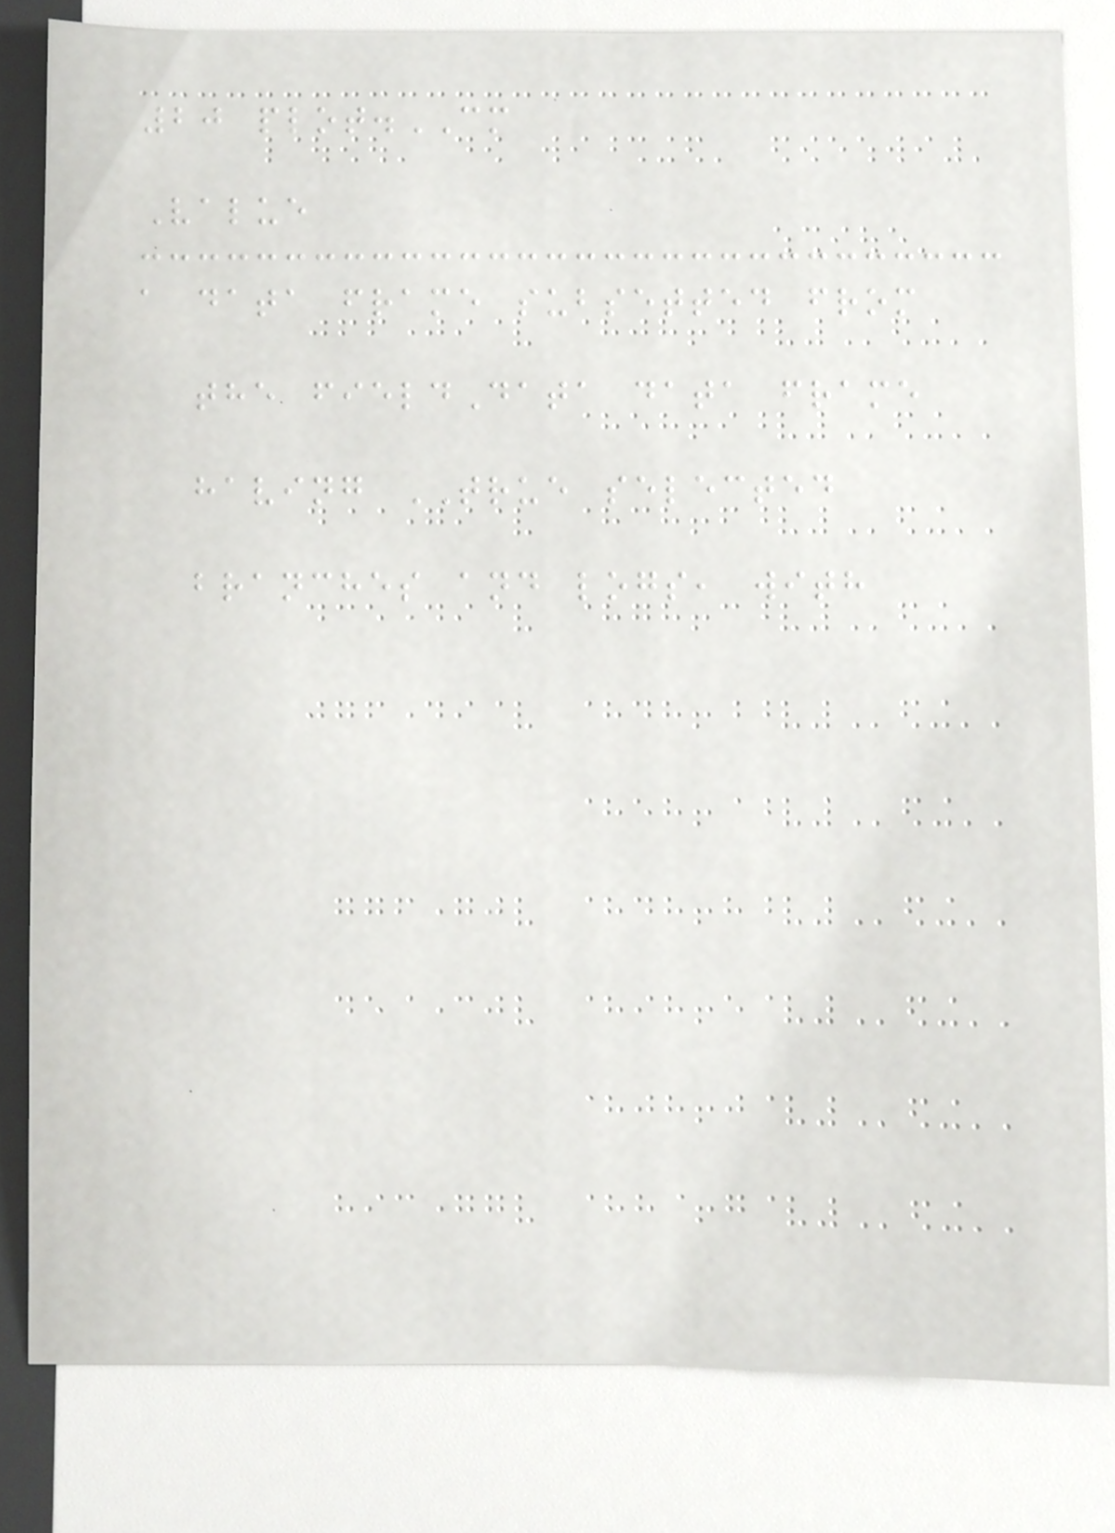20 plot.CM
Value
a data frame subsetted from
the fieldData data frame
having TRUE selected
branches and logs, with
